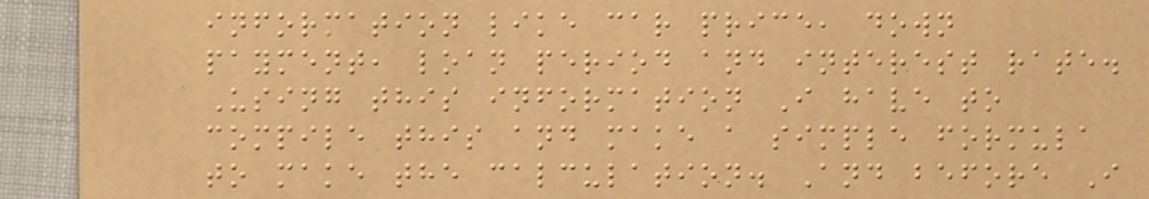information like car price, down
payment, loan period and interest rate.
Using this information I have to
compile this and make a simple formula
to make the calculation. And before I
